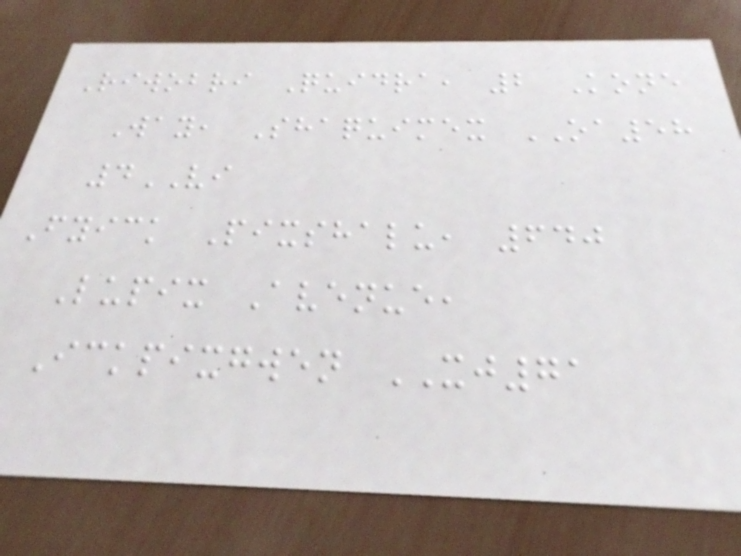Riwobri Quidra, 2 Kone
Way, Shaquimex OA58
4VI
Fyick Pixshalu, 640
Lupix Avenue,
Ickpixgwen XJ71
